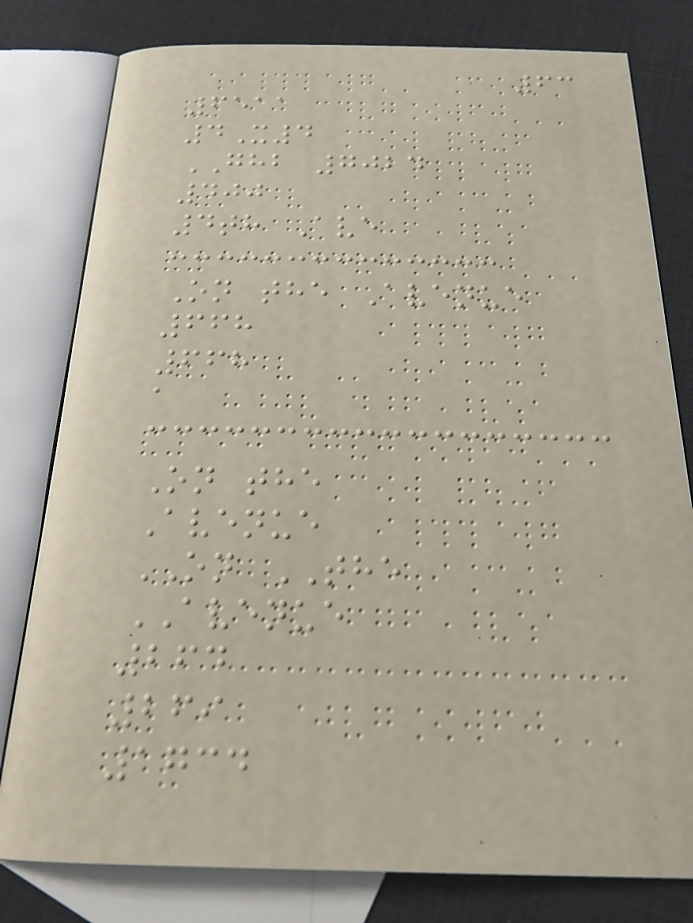63
6511
4X4
GHB 7024
400
4th Ave
On the Avenue
668
668
a
On the
Avenue
ON THE
AVENUE
264
269
1734
